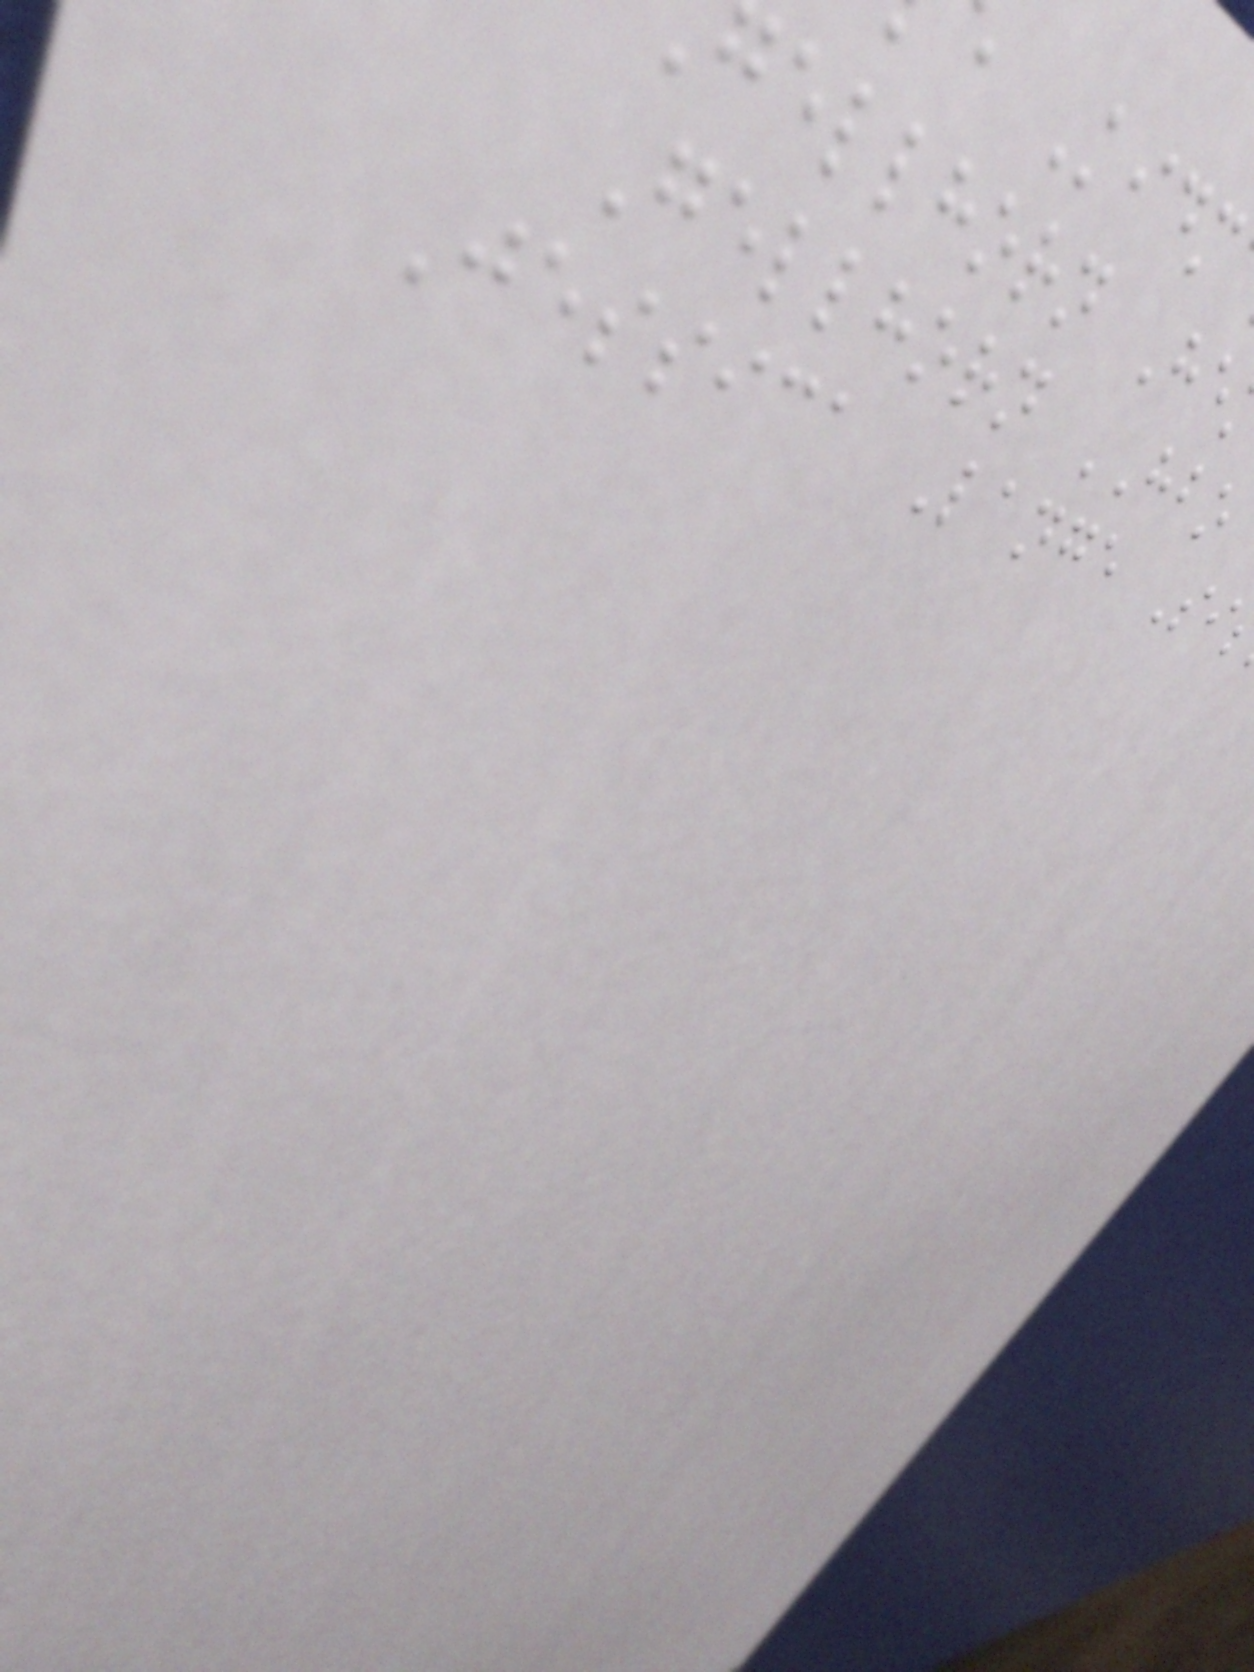ellhorn He
Gellhorn HBO
Jessica Lange Si
